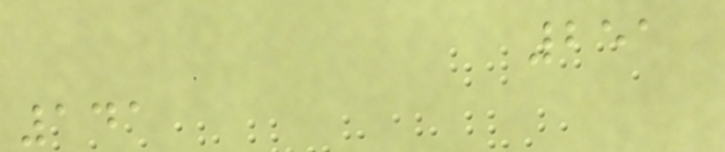251
141
